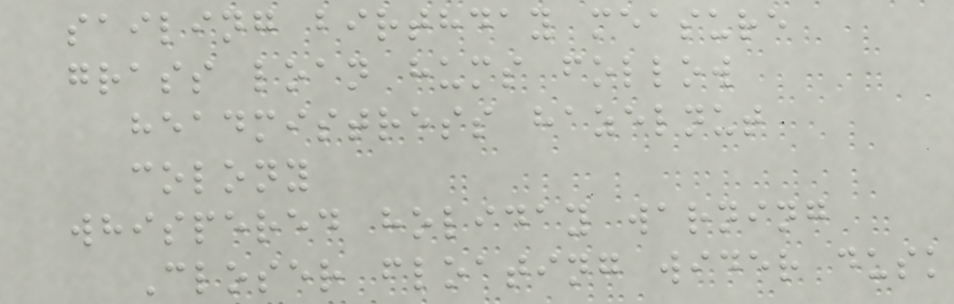sailing birthday measure
grass loan hums follow
headmistress hazelnut
colony
whispered holiday warning
Closer floating wider dusk
